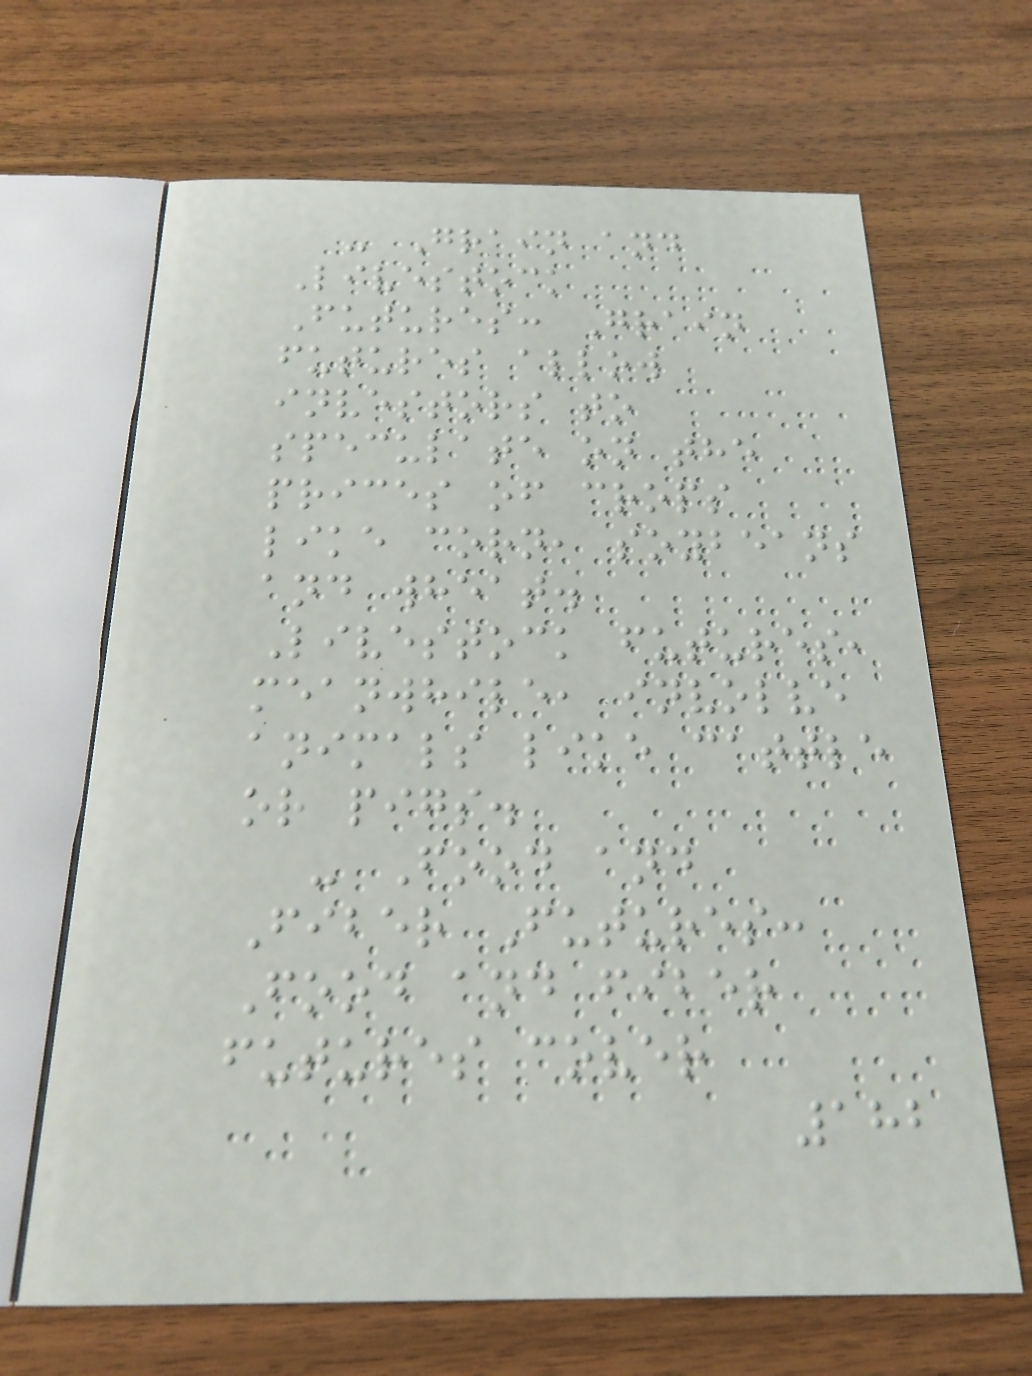- Grain and
Livestock
Futures: Grain
futures allow
investors to
speculate on the
prices of crops
like corn, soybeans
and wheat.
Livestock futures,
meanwhile, involve
animals like cattle
or pigs.
- Food and
Fiber Futures:
Food and fiber
futures cover
182
